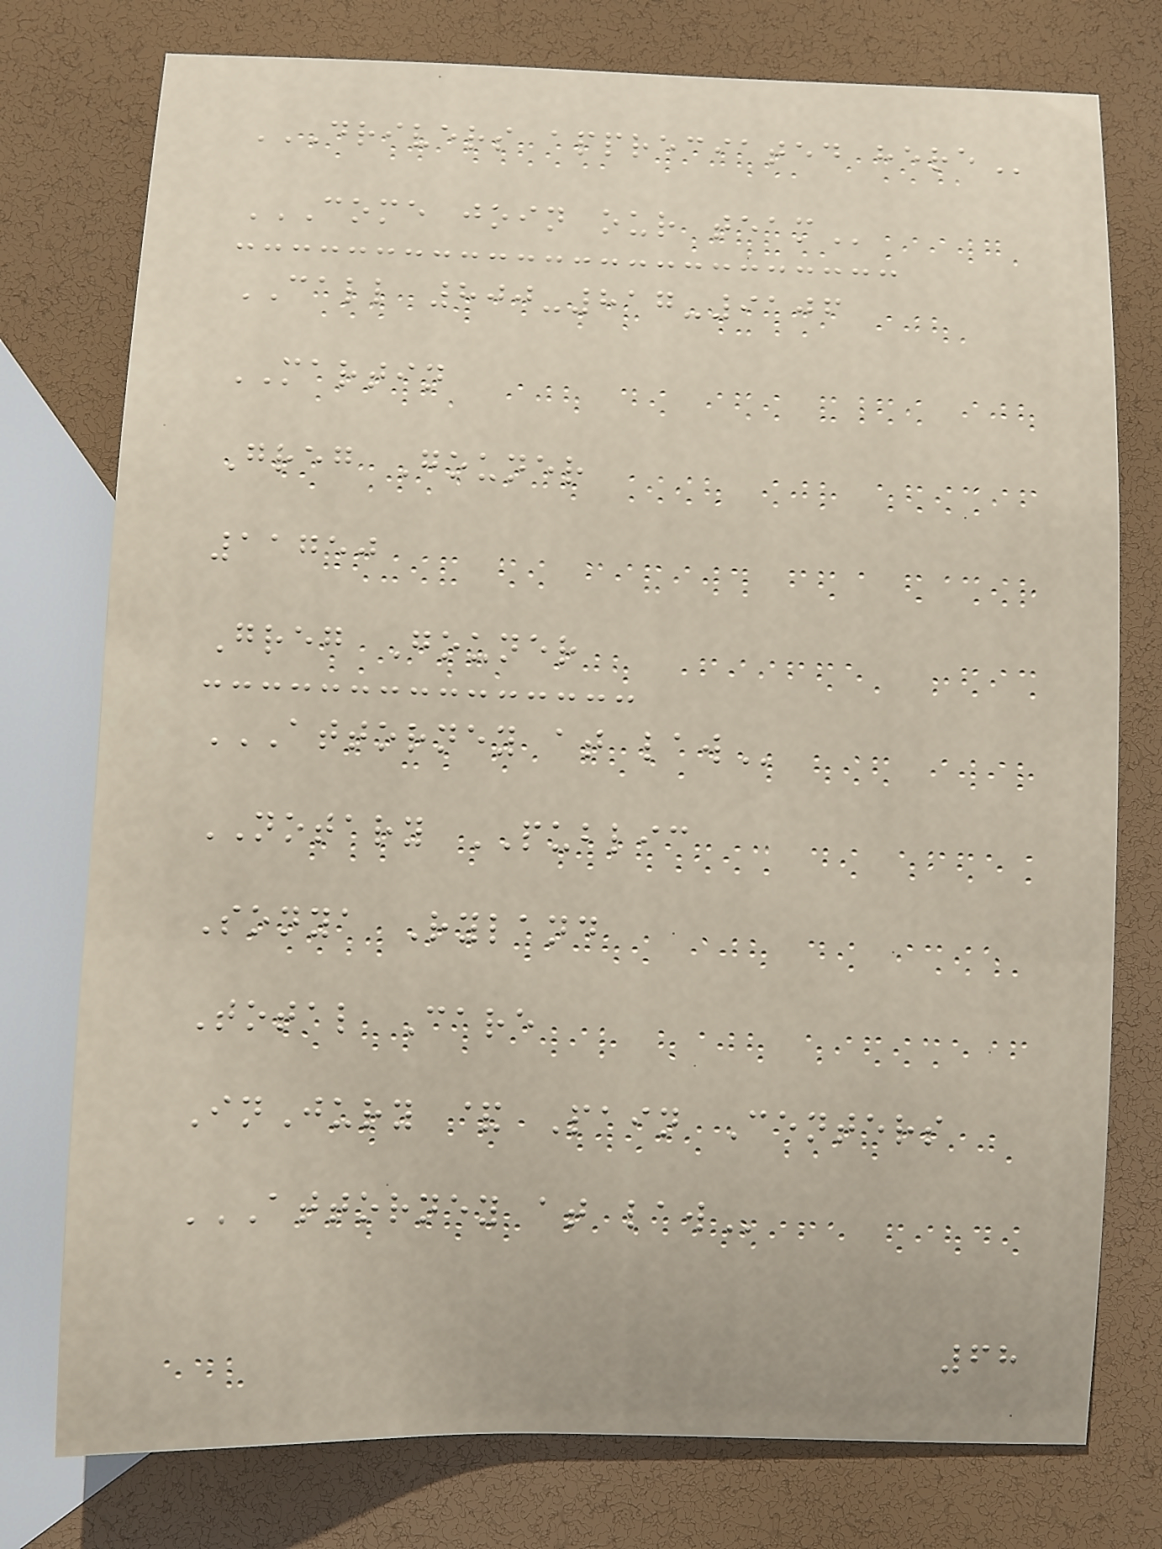DRIVERS APPRECIATED HERE
COME JOIN OUR TEAM
CALL 800-817-9106
MARTIN
Greg Gouner
11750
Greg Gouner
ATTORNEY AT LAW
NOTARY PUBLIC
Sonya Ryland
Total Care
InJury & Pain Centers
ATTORNEY AT LAW
68
